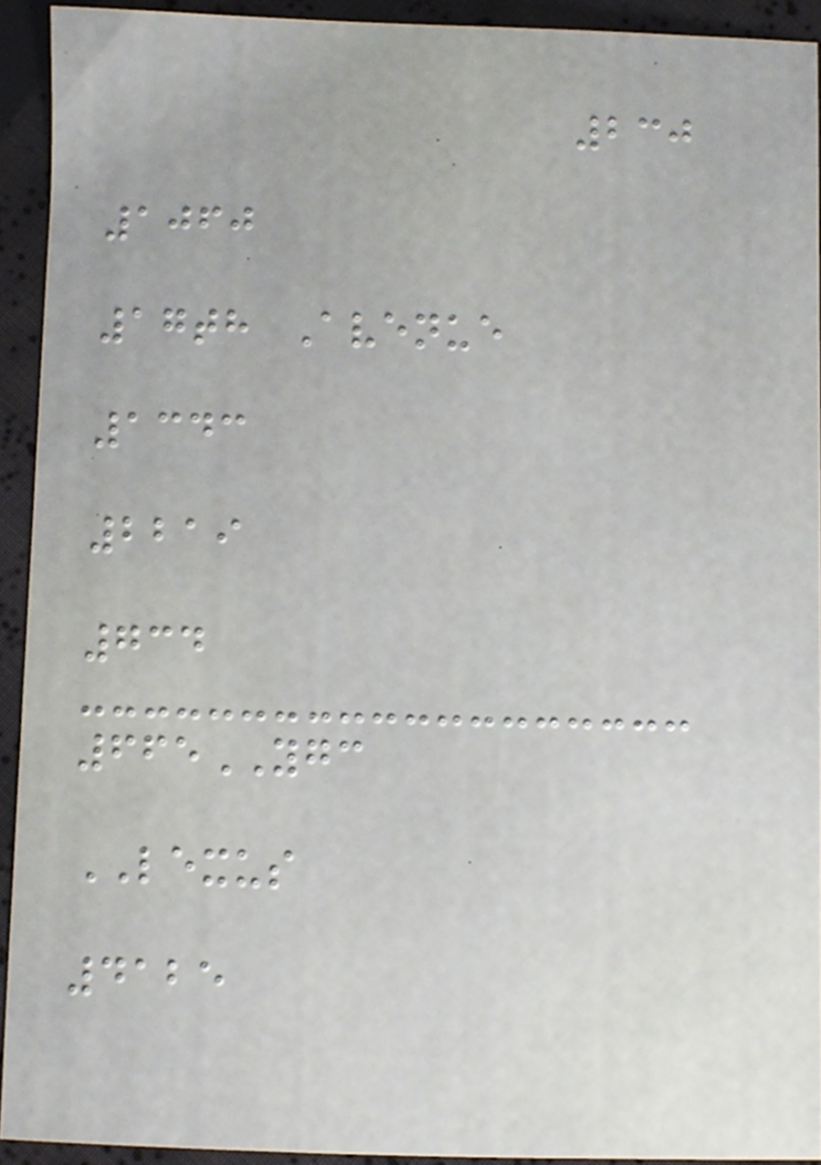230
1060
17th Avenue
1343
2219
734
665YGC
LEXUS
4125
